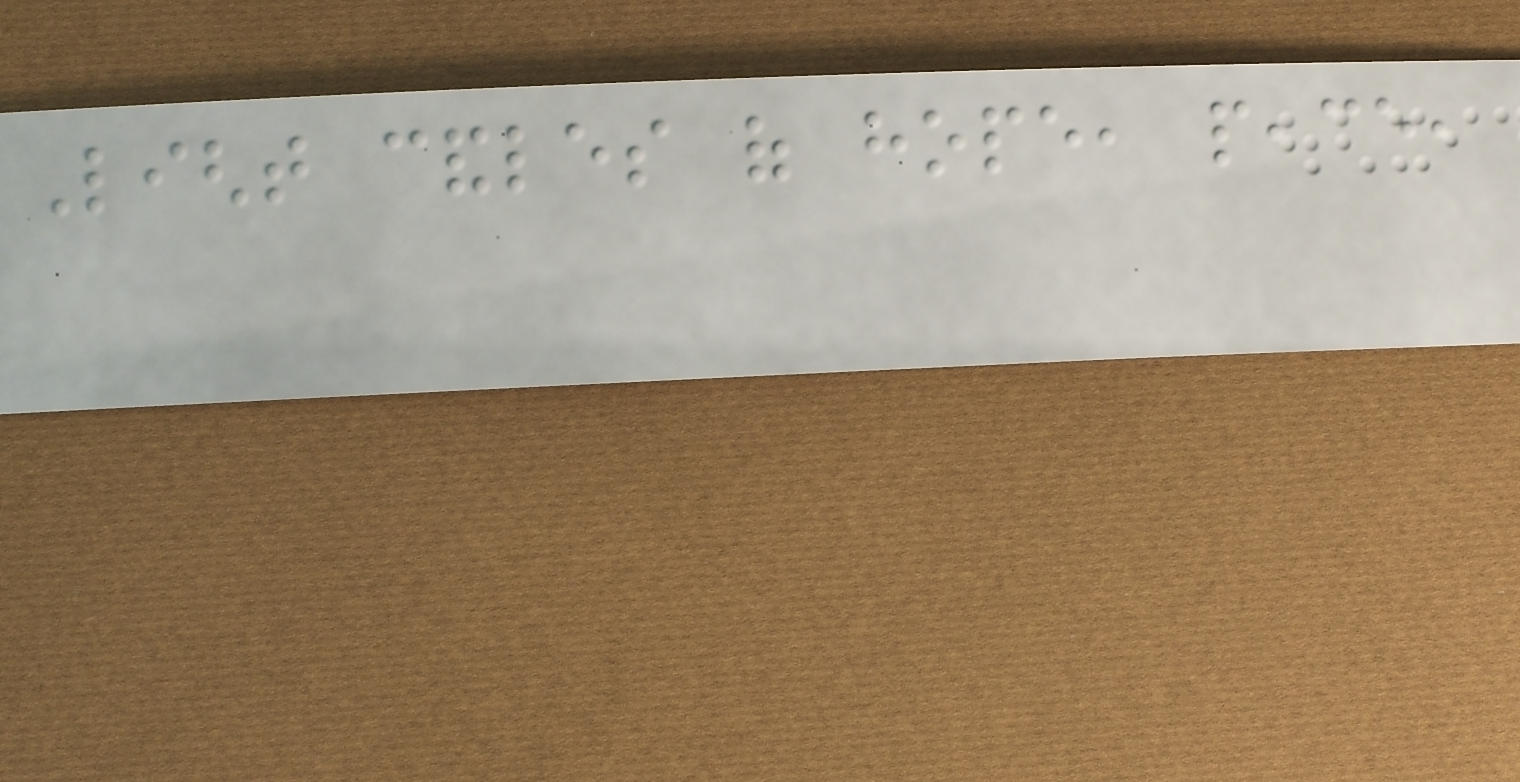Light candles of hope, peace,
